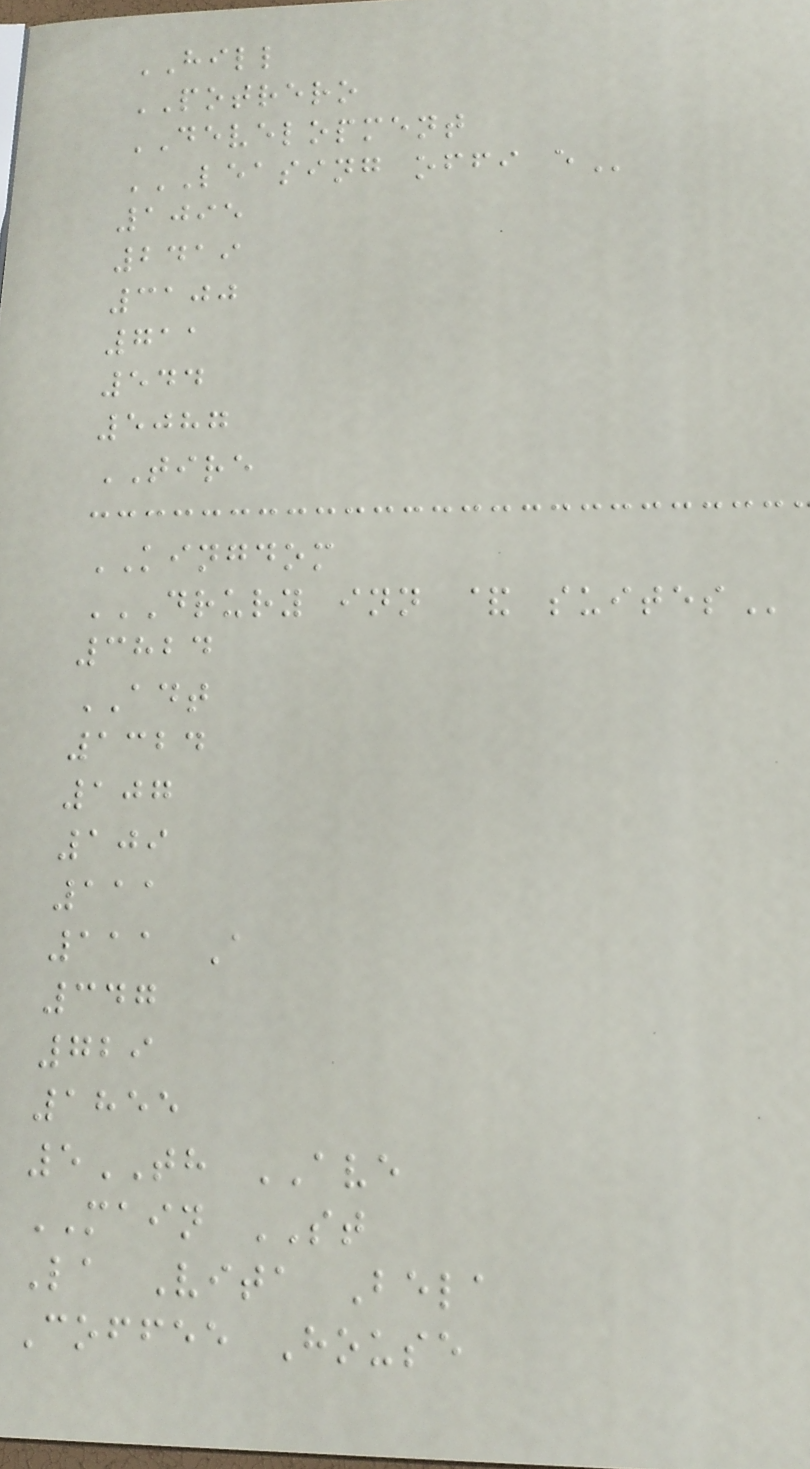HILL
POTRERO
DEVELOPMENT
LEASING OFFI E
1095
2419
3100
711
544
5087
TIRE
KINGDOM
DRURY INN & SUITES
3824
ADT
1324
107
109
111
111 A
347
729
1855
5TH AVE
MAIN ST
La Vita Bela
Coffee House
